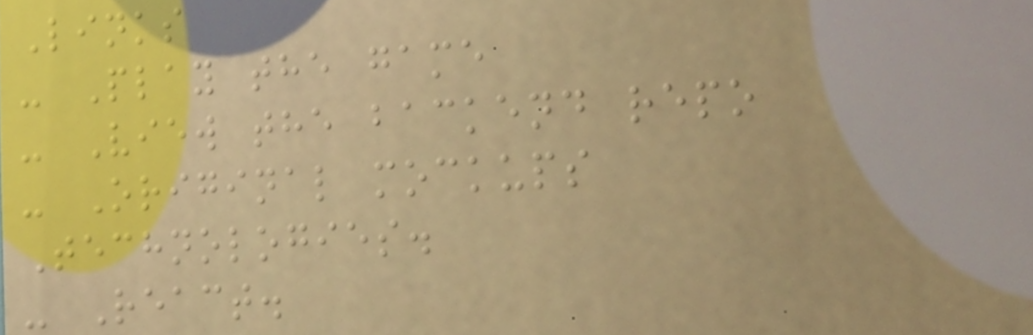Links
- Play the game
- View the backend repo
- Original mockups
Technologies.
- React.
